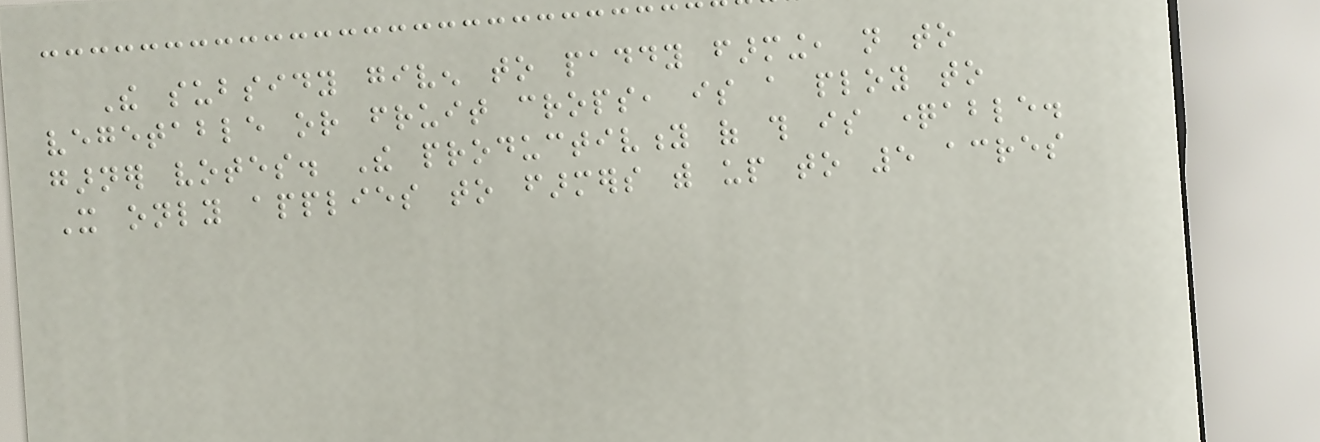The subsidy given to paddy farming, not to
vegetable or fruit crops, is a ploy to
garner votes. The productivity of this is questionable.
It only applies to farmers with up to 5 acres
